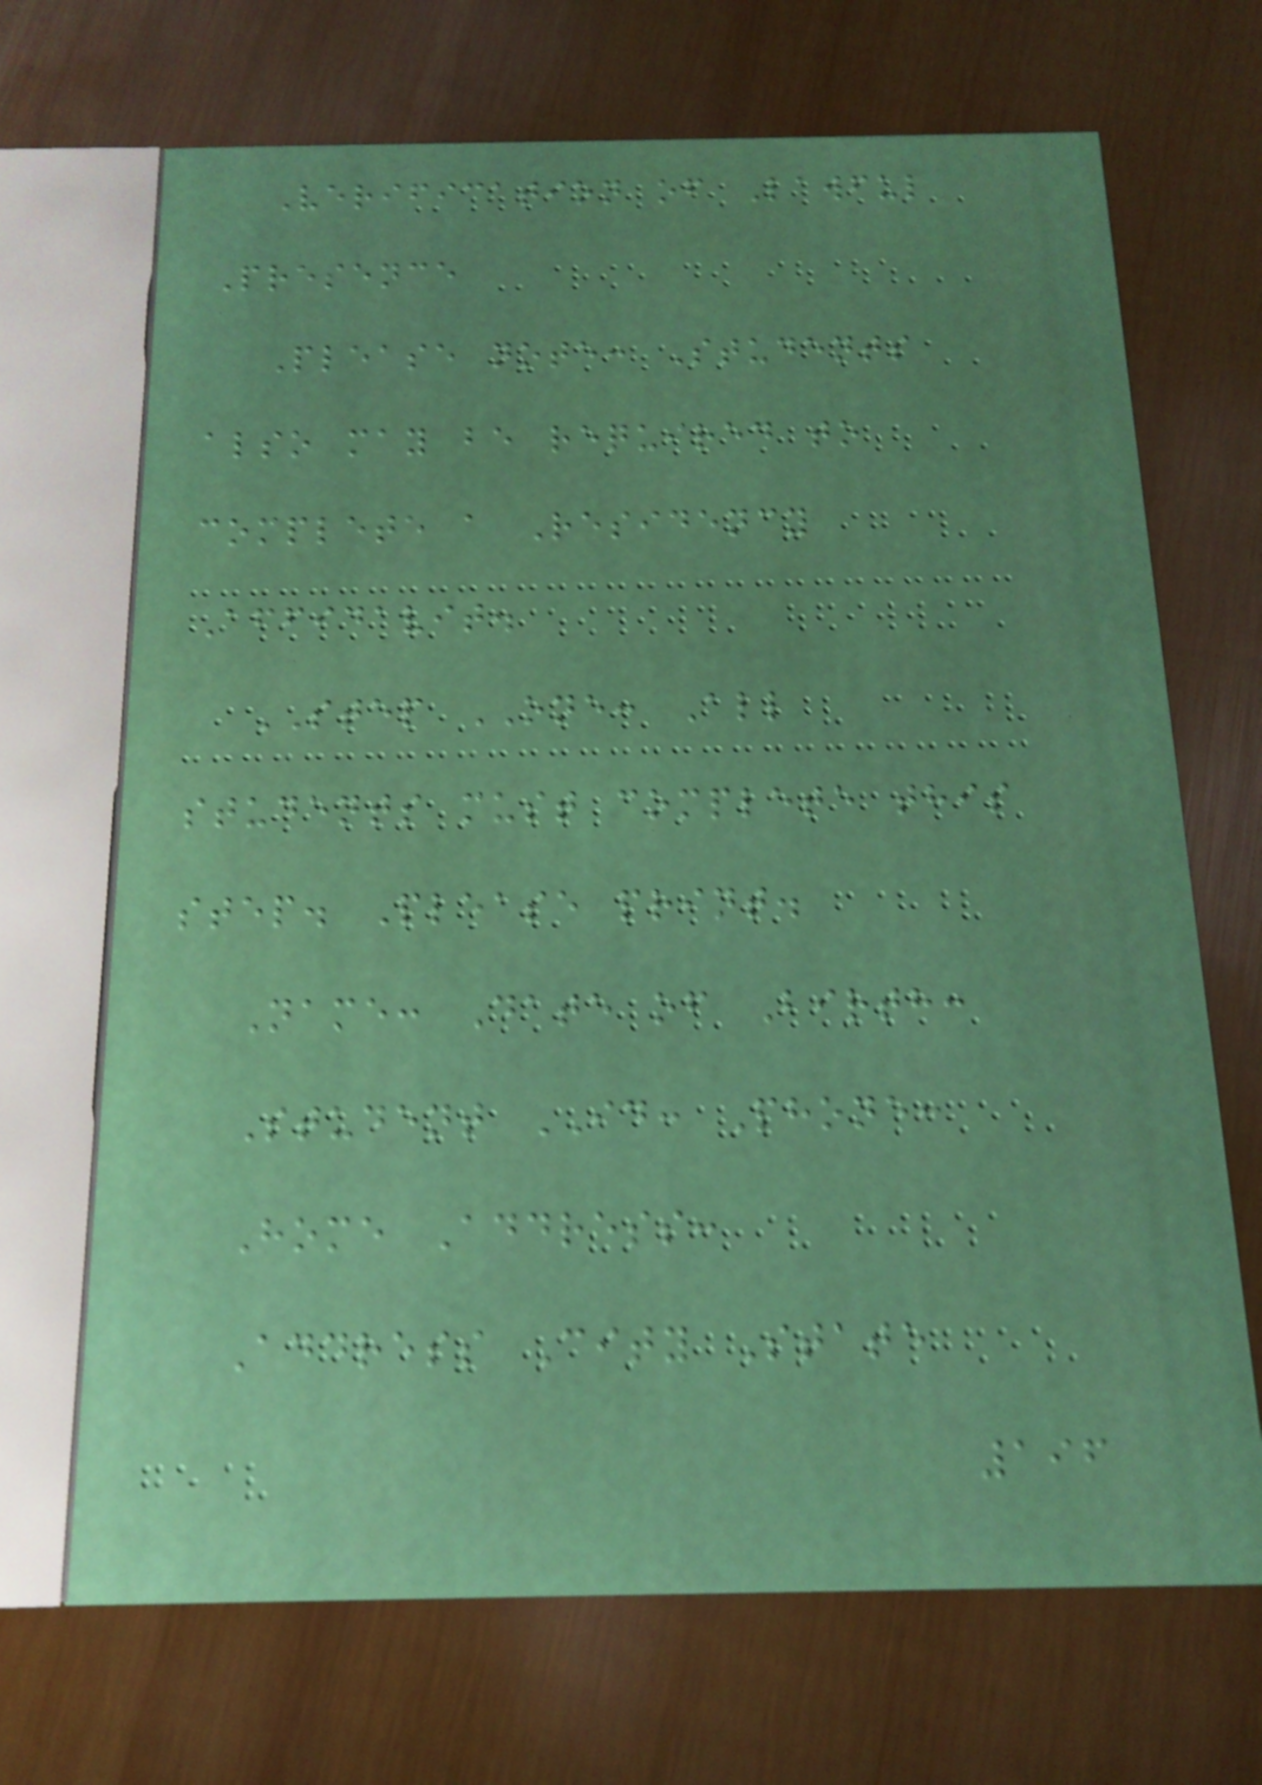Verification of Lawful
Presence
Please note: Students
also may be required to
complete a Residency
Affidavit.
STEP ONE: All
students must complete this
step. Please print.
Name: Date of Birth:
Student ID: Phone:
Home Address:
Address City State
196
